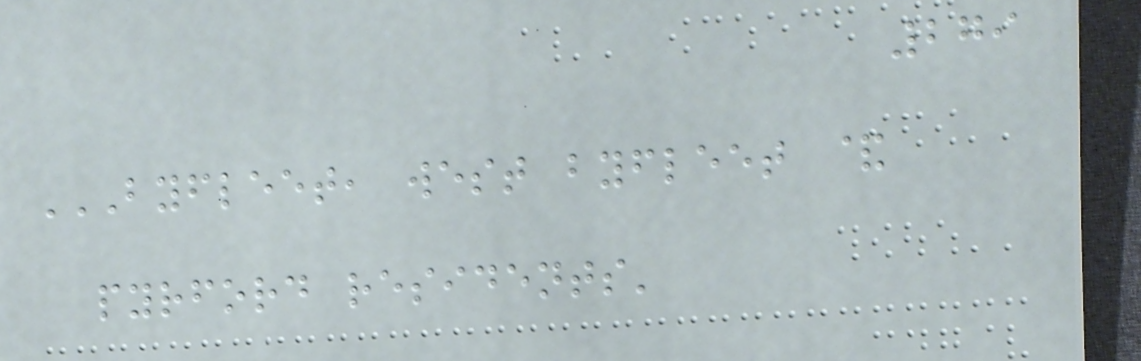279
BYFLEET, WEST BYFLEET &
PYRFORD RESIDENTS'
